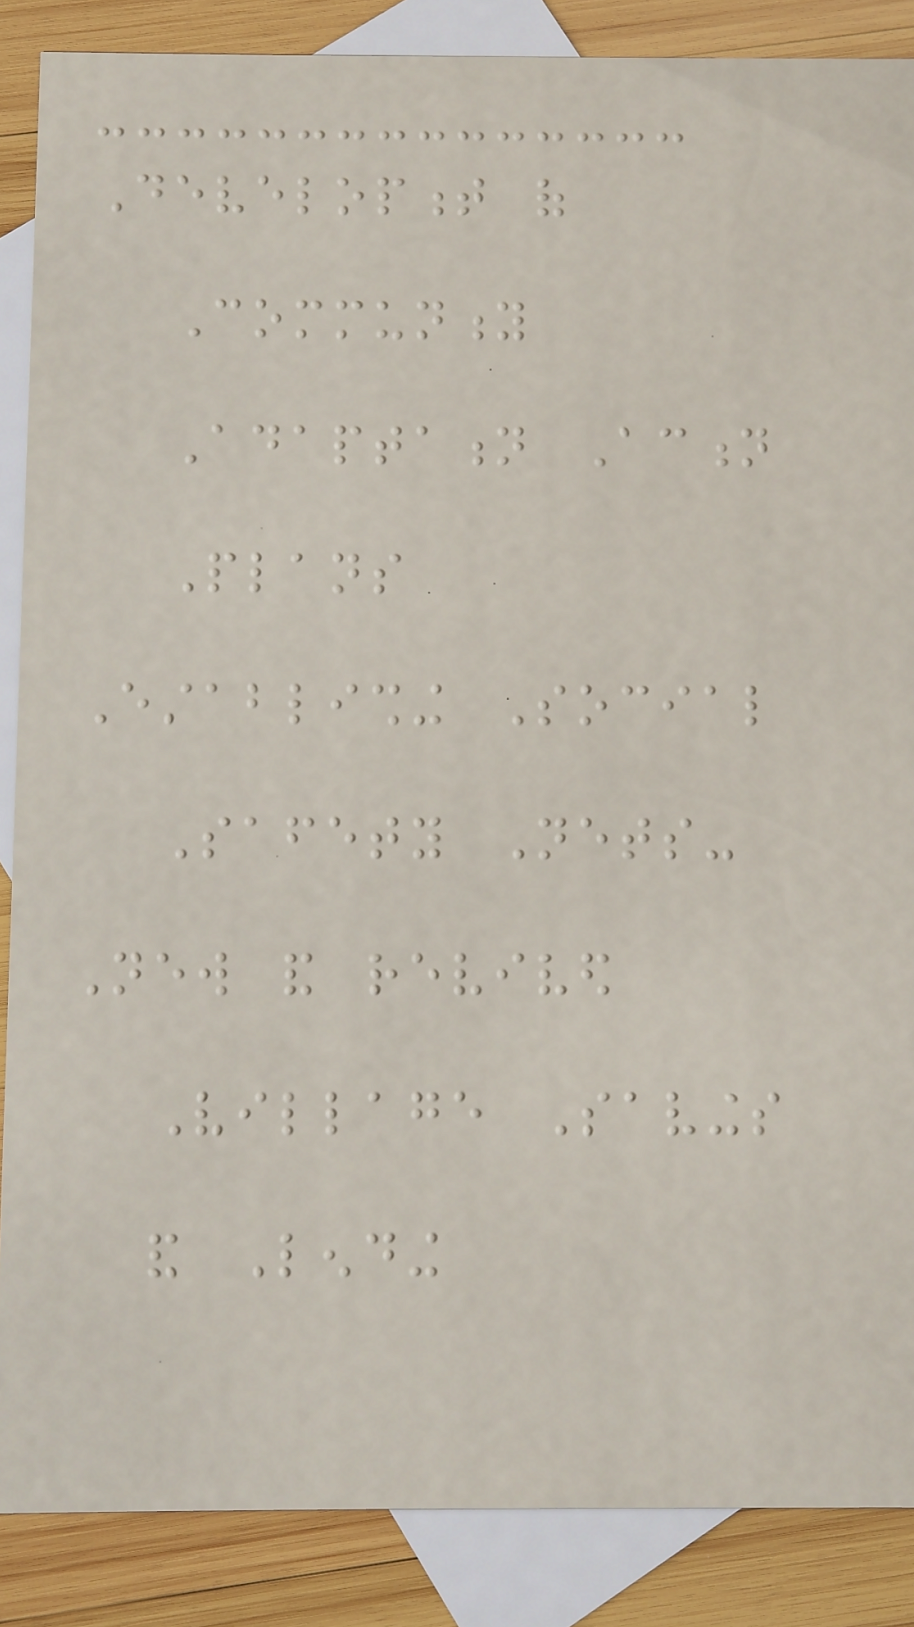Development of
Community
Adaptation Action
Plans
Establishing Social
Safety Nets-
New and revived
Village Savings
and Lending
